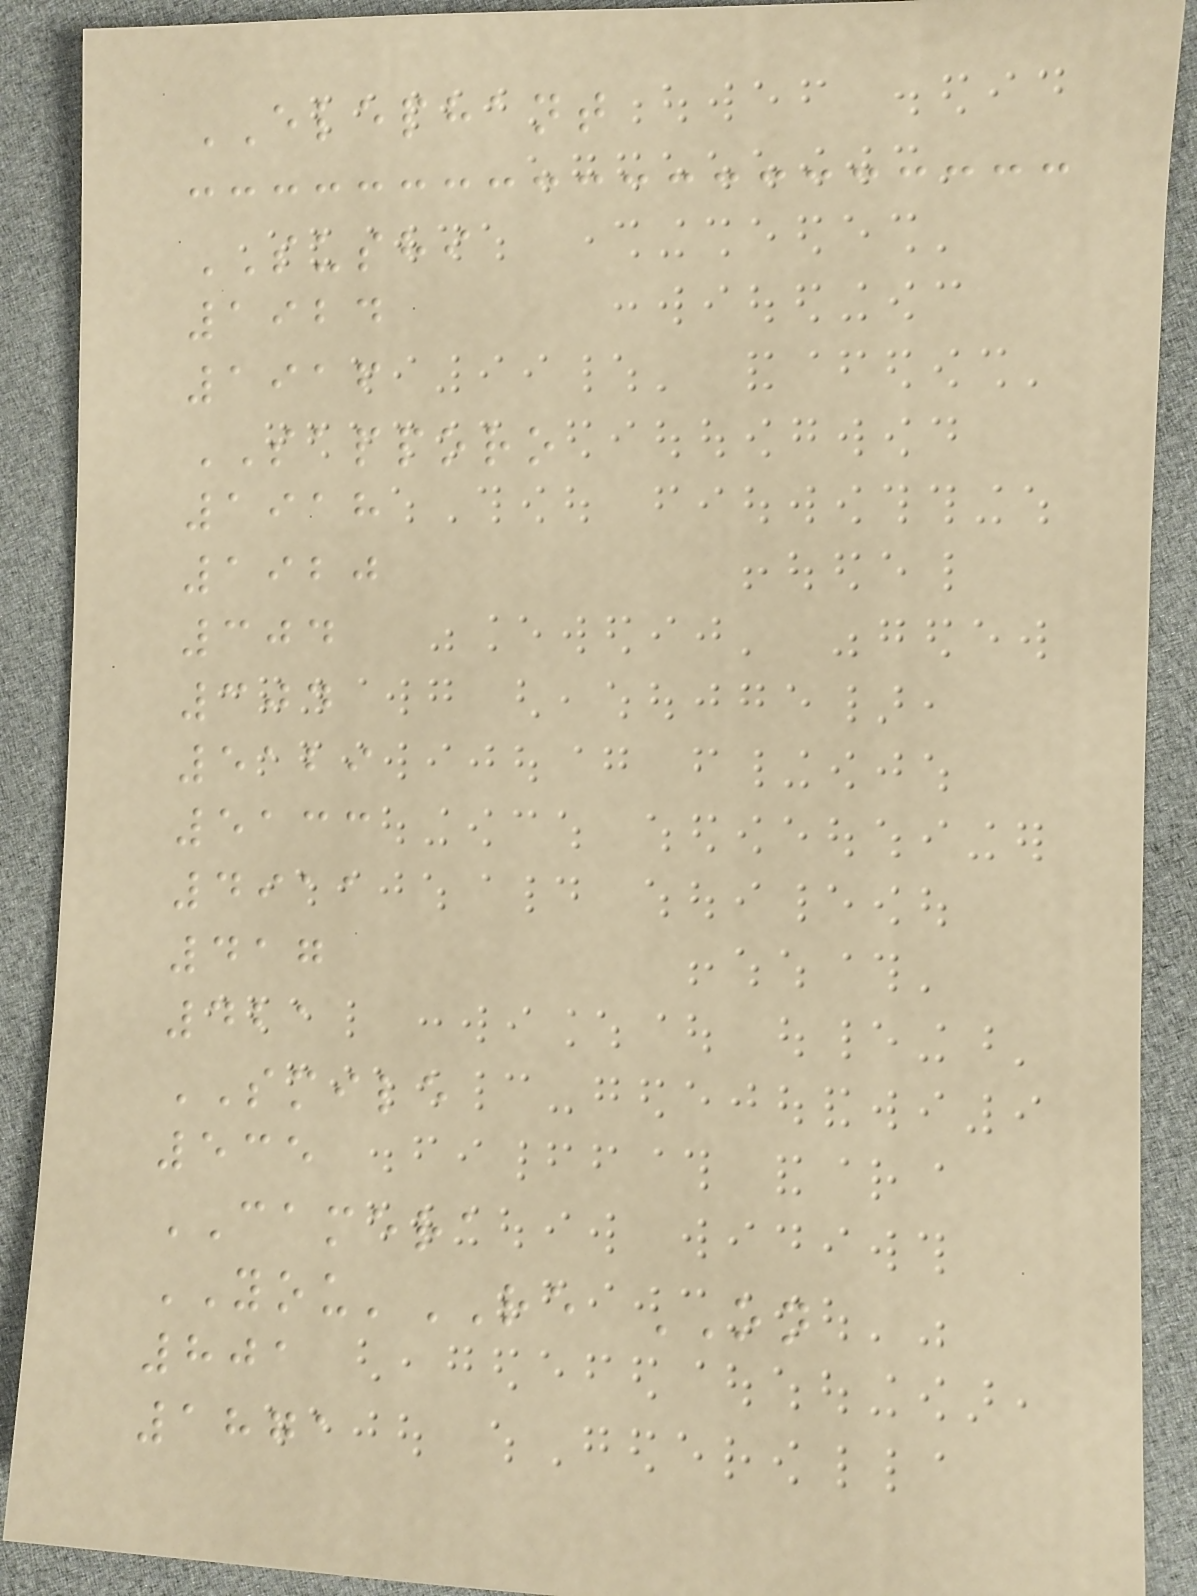ELEPHANT
SUSHI
1924
1916
SAPPORO
1918
1920
304
304
5129
5133
4911
417
421
SMILE
535
CAMERA
YOU'RE ON
801
1871
